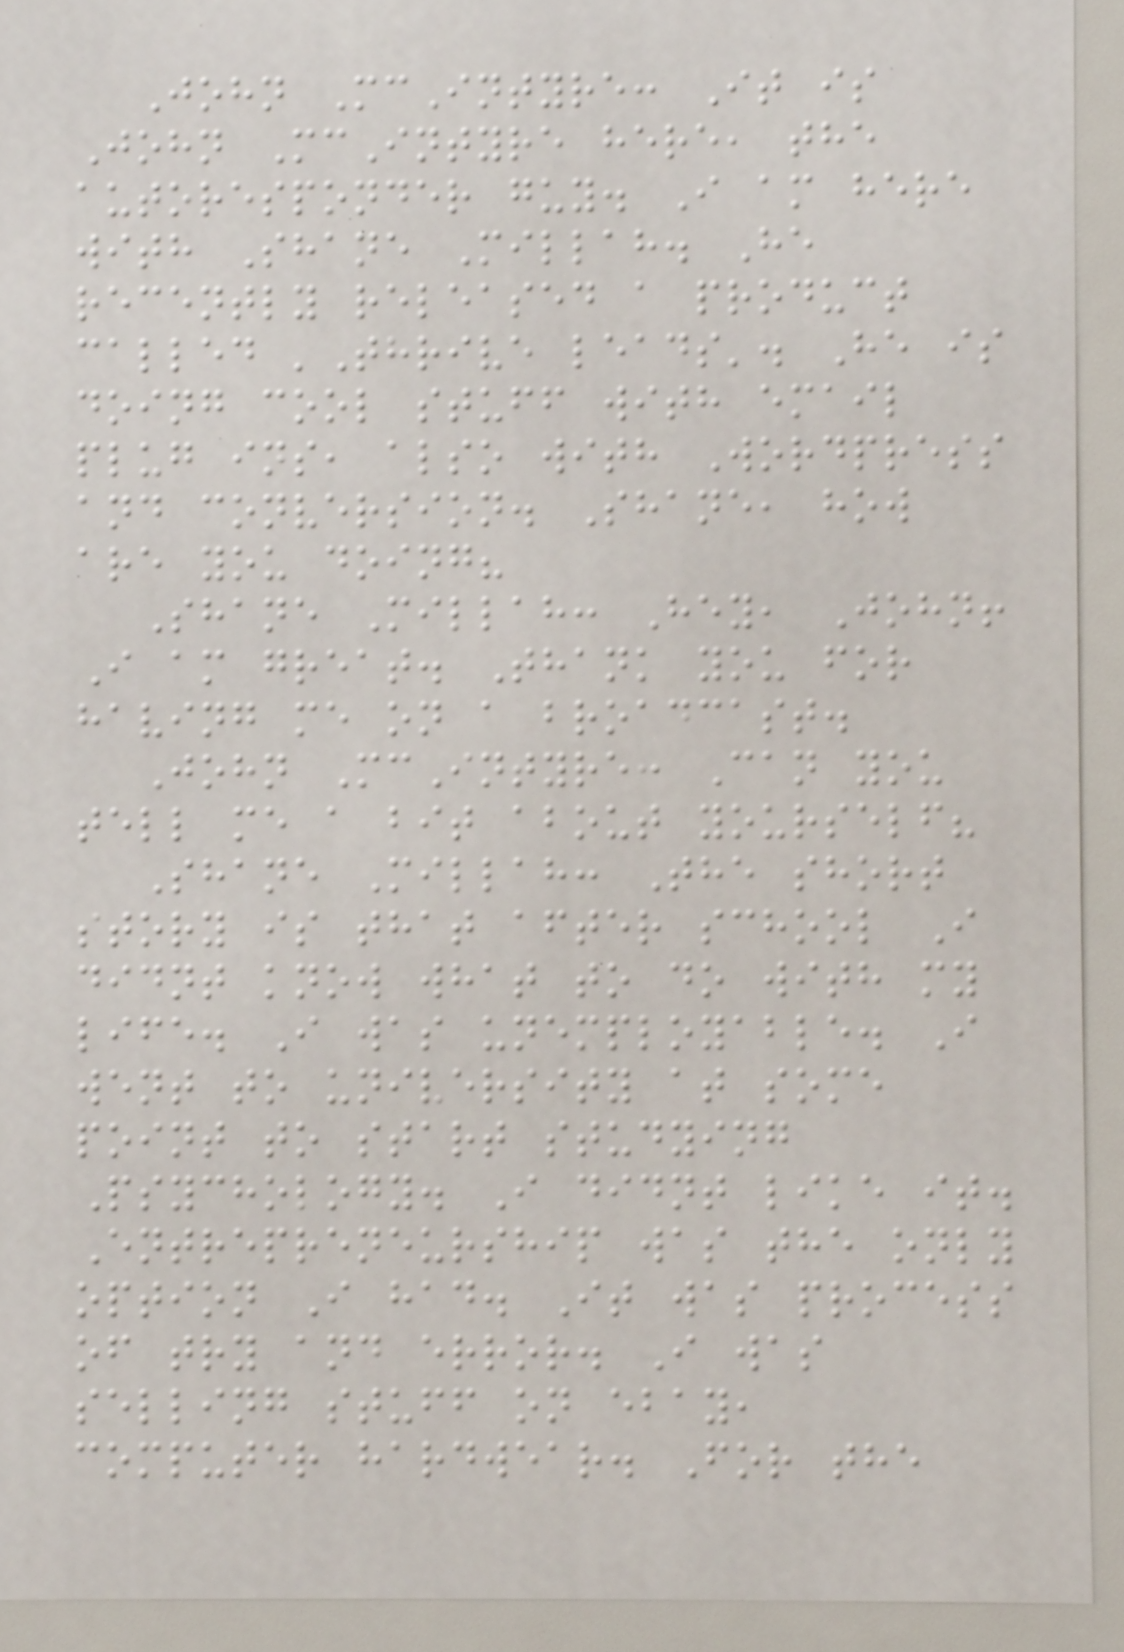John McIntyre: It is
John McIntyre here, the
autoresponder guy. I am here
with Shane Millah. He
recently released a product
called 'Thrive leads'. He is
doing cool stuff with email
plug ins, also with Wordpress
and conversion. Shane, how
are you doing?
Shane Millah: Hey, John!
I am great. Thank you for
having me on a broadcast.
John McIntyre: Can you
tell me a bit about yourself?
Shane Millah: The short
story is that after school I
didnt know what to do with my
life. I was unemployable. I
went to university at some
point to start studying
Psychology. I didnt like it.
Entrepreneurship was the only
option I had. It was process
of try and error. I was
selling stuff on ebay,
computer hardwear. For the
